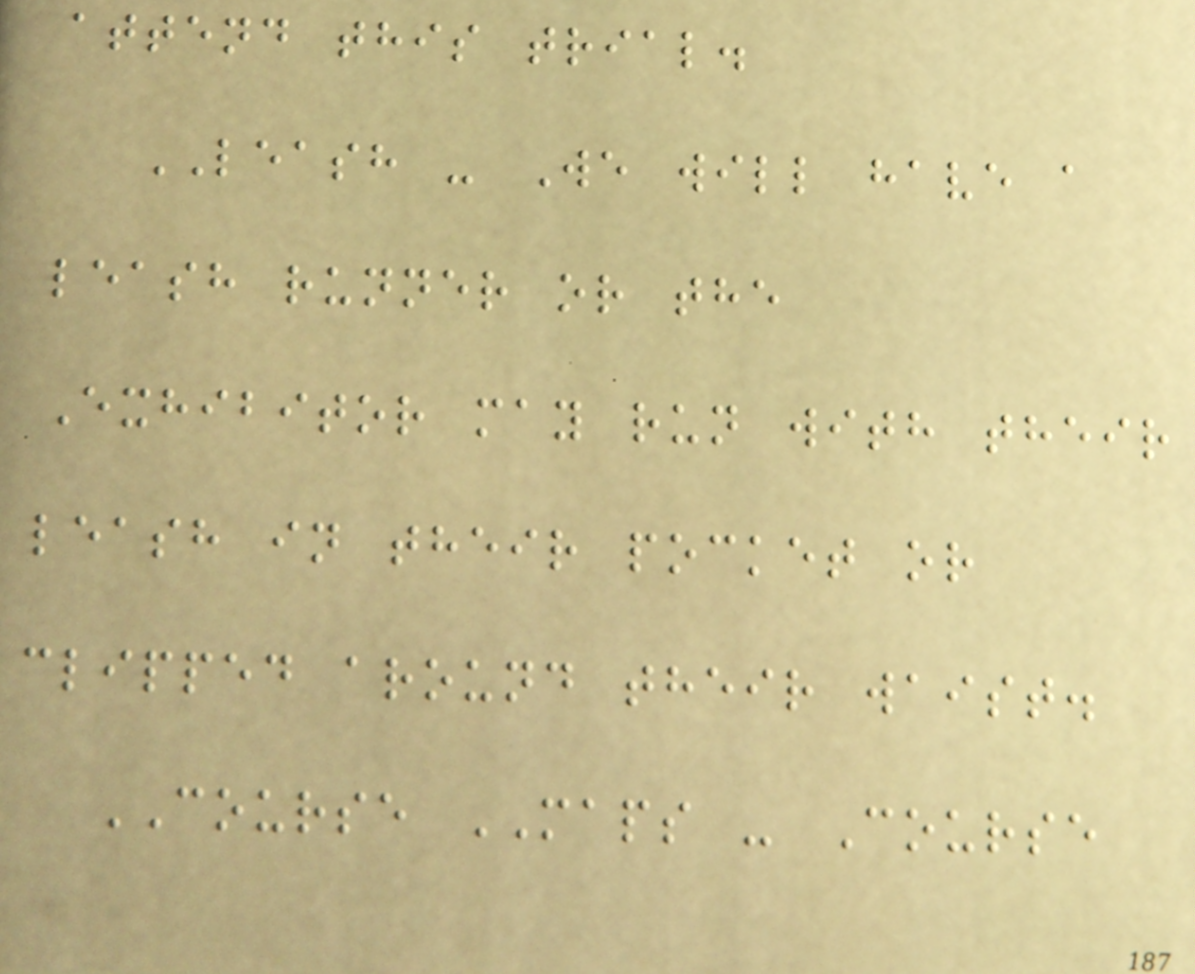attend this trial.
LEASH - We will have a
leash runner or the
Exhibitor may run with their
leash in their pocket or
clipped around their waist.
COURSE MAPS - Course
